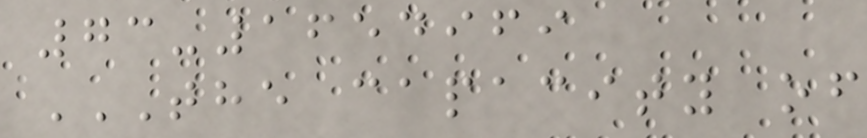73-1654969
THE CAPACITY OF
